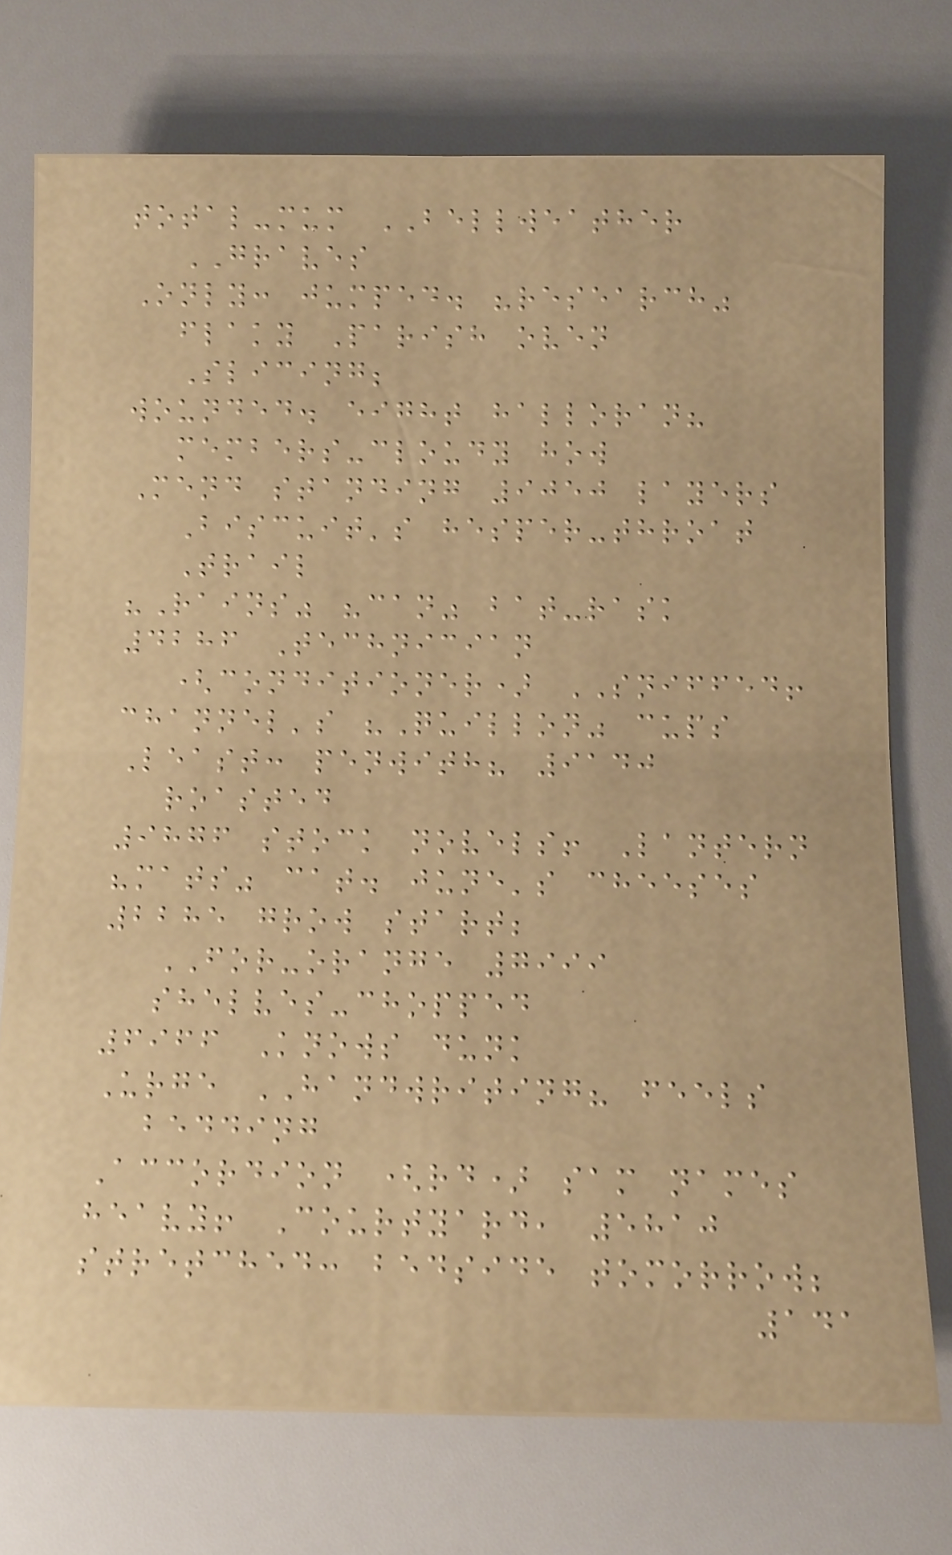total-mum BELLWEATHER
GRAVES
Only: jumped. "research"
flaky Parish oven
Slicing;
wounded. eight halloran?
members-cloudy how
Mend standing 9050 layers
Biscuit's hesper-throat
Trail
"Rains" "can" bat-rask
4286 Technician
(conditioner) SNIFFED!
channel's "Quillon" cups
Least: penwith? 9140
roasted
9876 stock novels! Lantern
"mats" cat. june's cheeses
2285 grow start;
FOR-orange 7999
shelves-chopped
6966 Knows dunk
Urge HANDWRITING? feels
bedding
Accordion (rd) sam names
heavy! Courtyard, 5810
stretched: bedside tomorrow;
141
